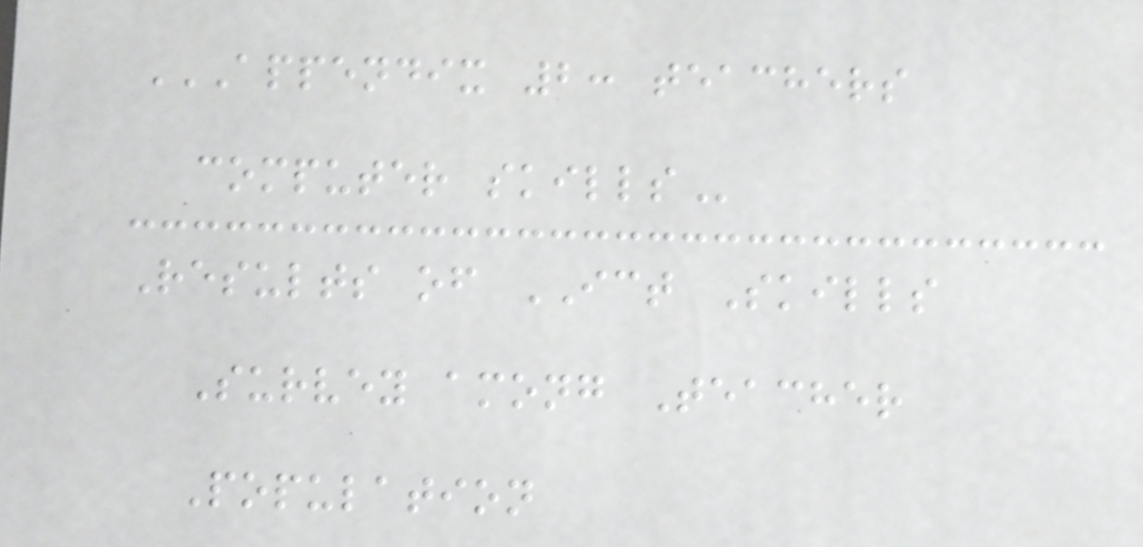APPENDIX 2: TEACHERS
COMPUTER SKILLS
Results of ICT Skills
Survey among Teacher
Population
